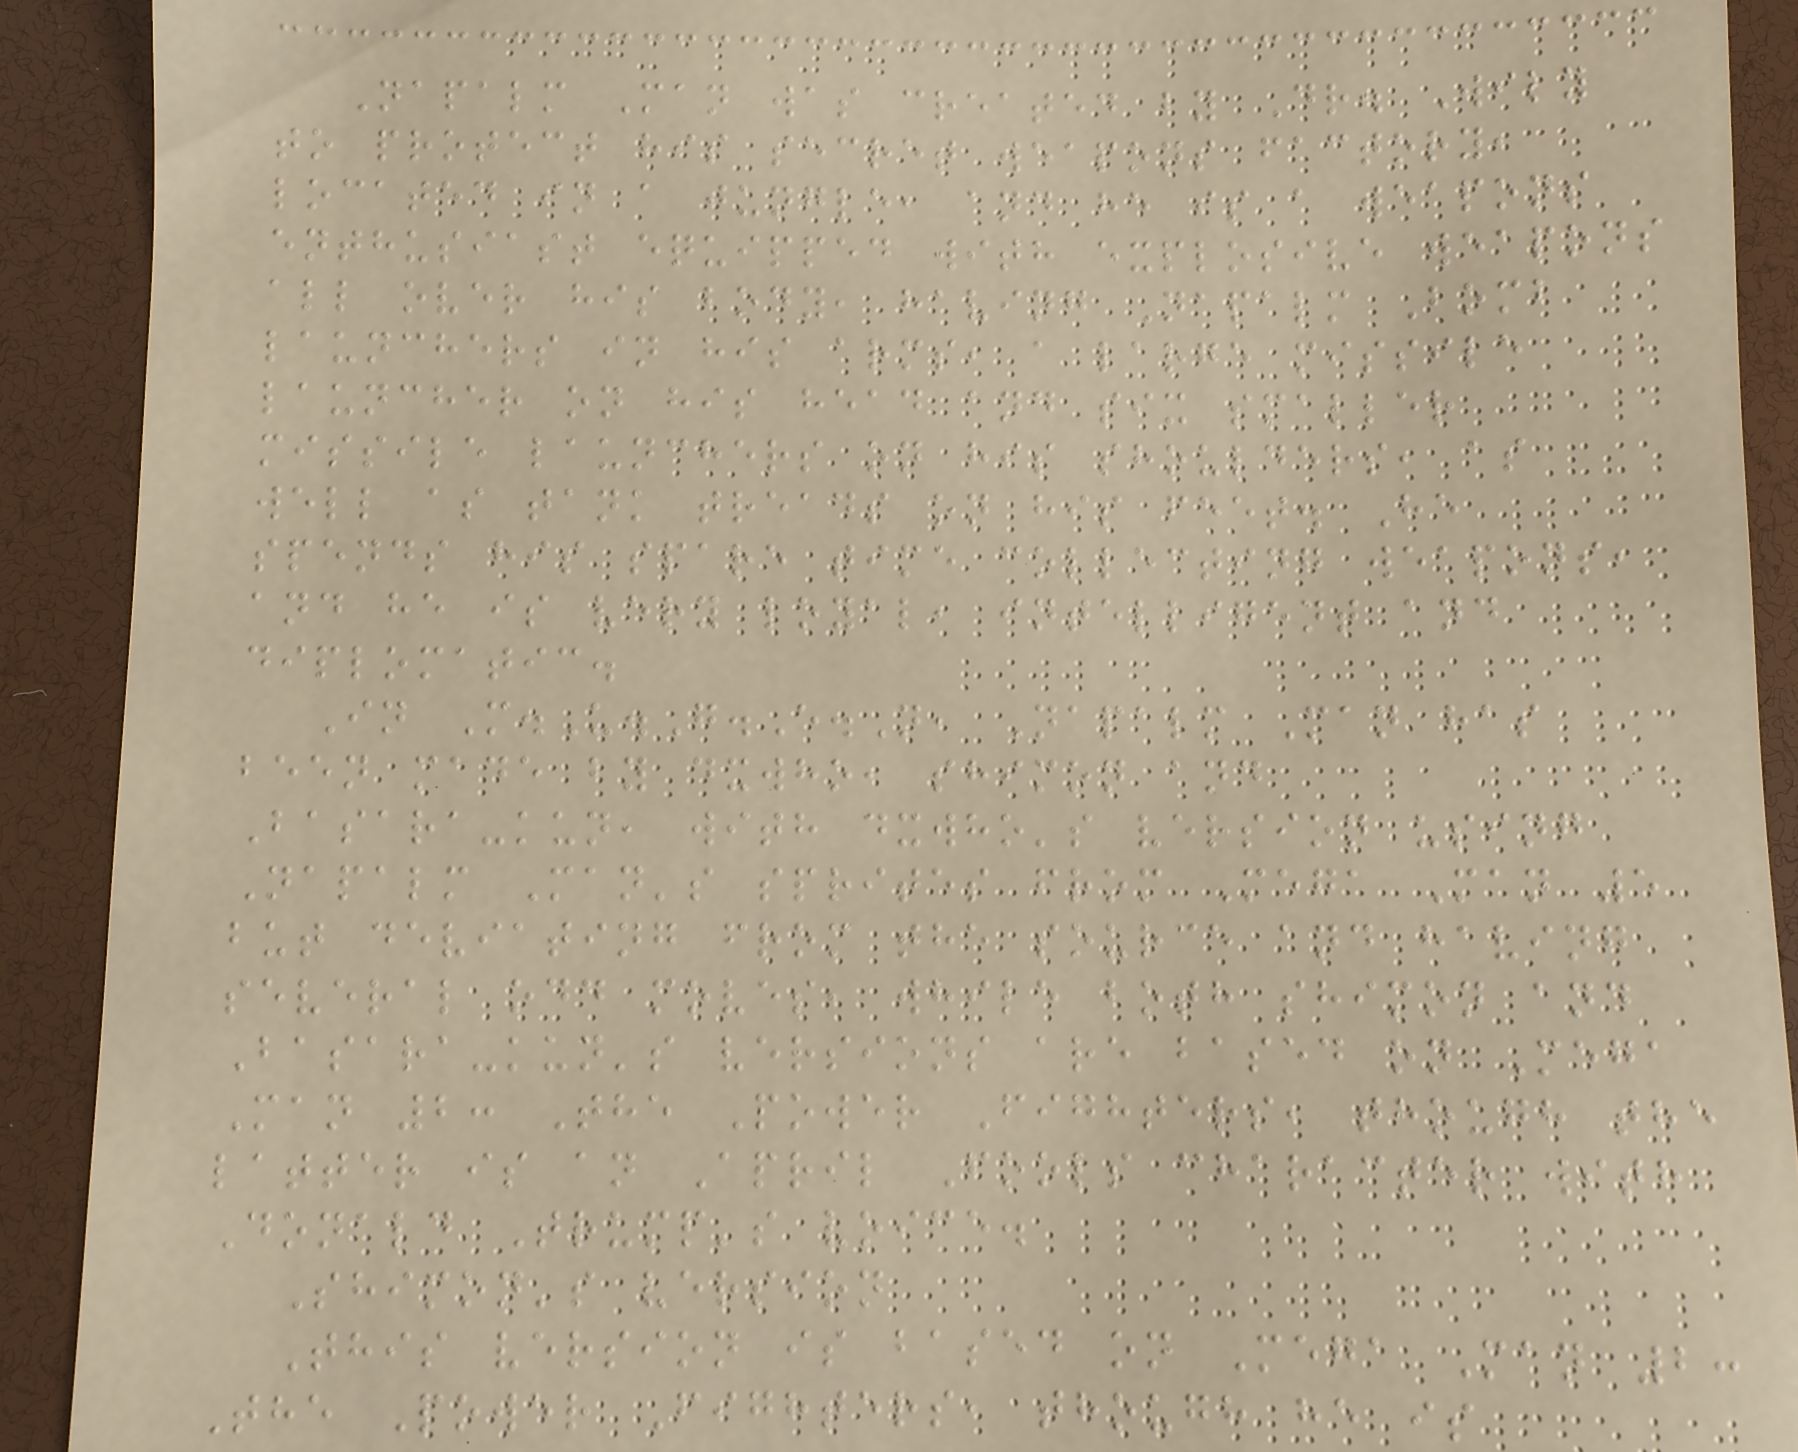Napalm Man was created by Dr. Wily
to protect his secret weapons factory,
located in a jungle, and he is a weapons
enthusiast equipped with explosive weapons
all over his body, having Napalm Bomb
launchers in his arms, a large missile
launcher on his head and six smaller
missile launchers on his shoulders, as
well as tank treads on his feet. He
spends his spare time collecting weapons,
and he is very loyal, intelligent and
diplomatic.
In M.U.G.E.N, Napalm Man has
been made by dxwho, shimon and
Basara-kun, with dxwho's version using
Napalm Man's sprites from Mega Man 5
but deviating from the source and having
several odd moves, while both shimon and
Basara-kun's versions are based on Mega
Man 2: The Power Fighters, though the
latter is an April Fools character with
Donald Trump's voice.
Shimon's version
This version is based on Mega Man 2:
The Power Fighters, though he is
